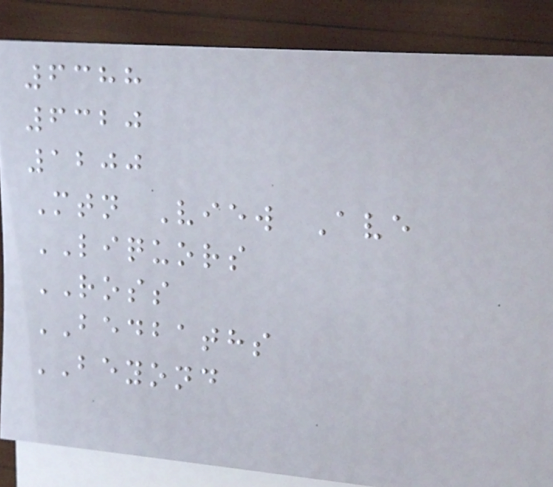6388
6320
1200
Mtn View Ave
LIQUORS
ROSS
BEDBATHS
BEYOND
